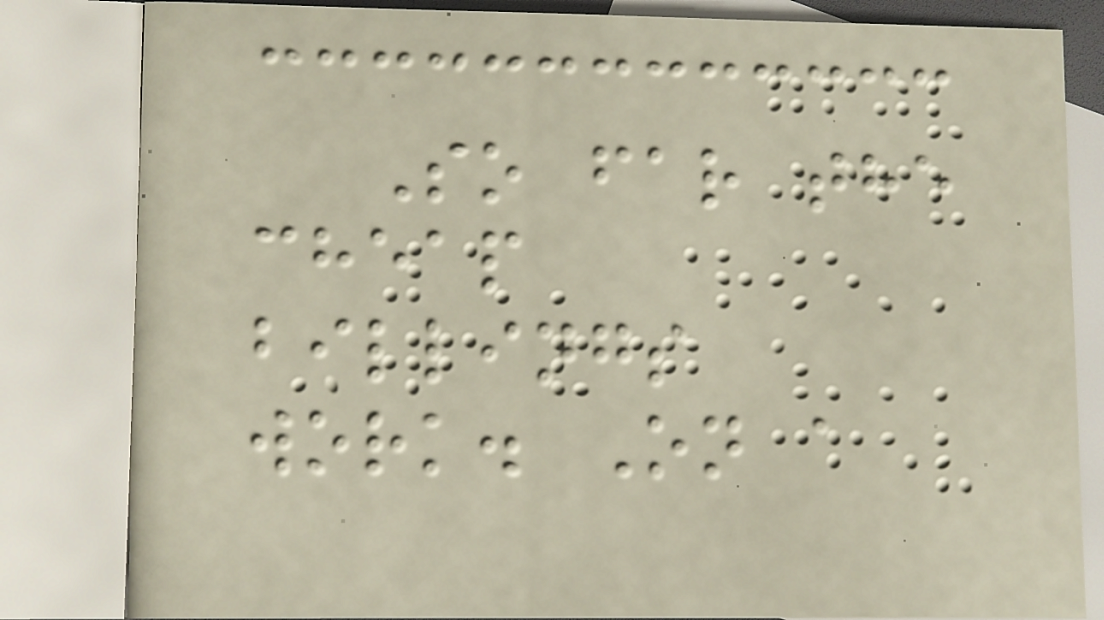So far the
cheap
billings
work. On a
